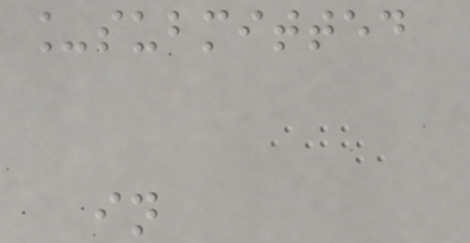_submitted
in
